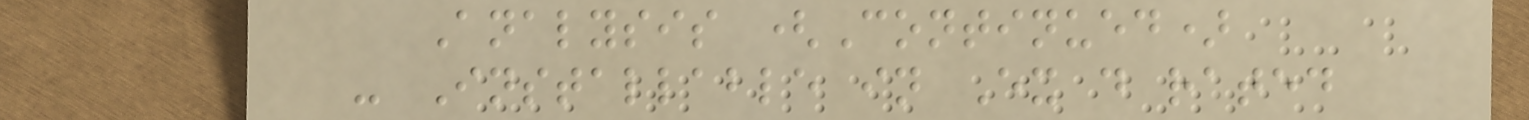Analysis (Continued)
- Installable in Ex d rated
